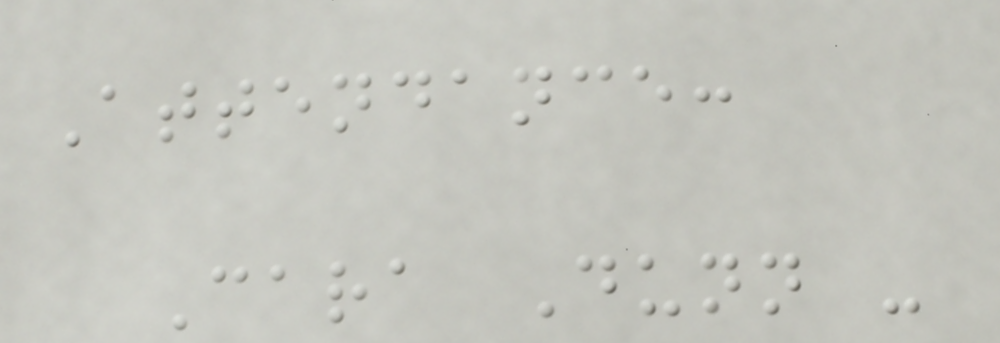Attendance:
Cara Dunn -
